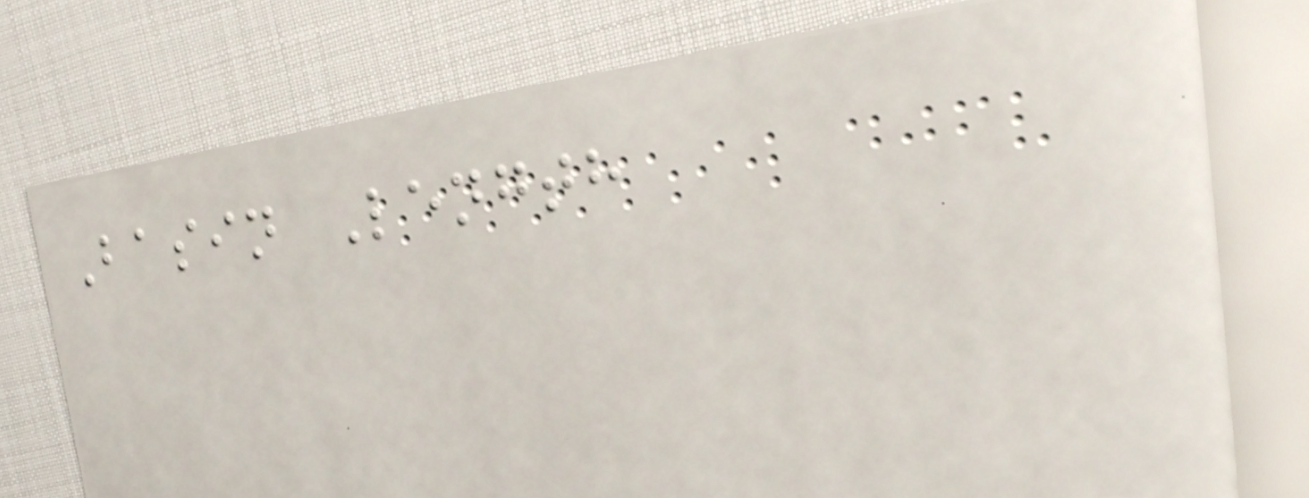Basin Length
